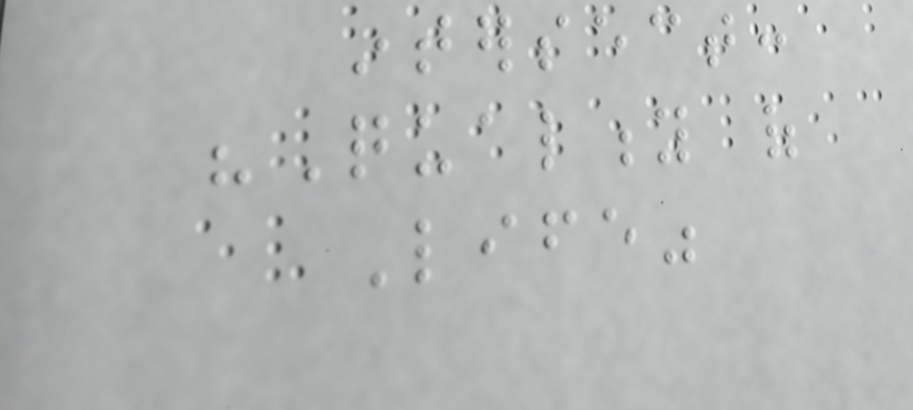intersect:
"Quality of
Life"
